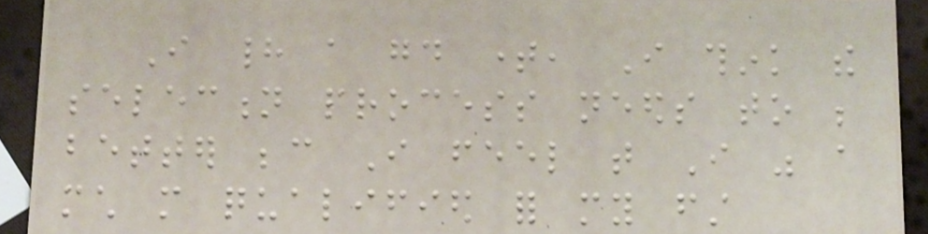I had a good time, I think the
selection process needs to be
better because I feel that I was a
much more qualified for my first
